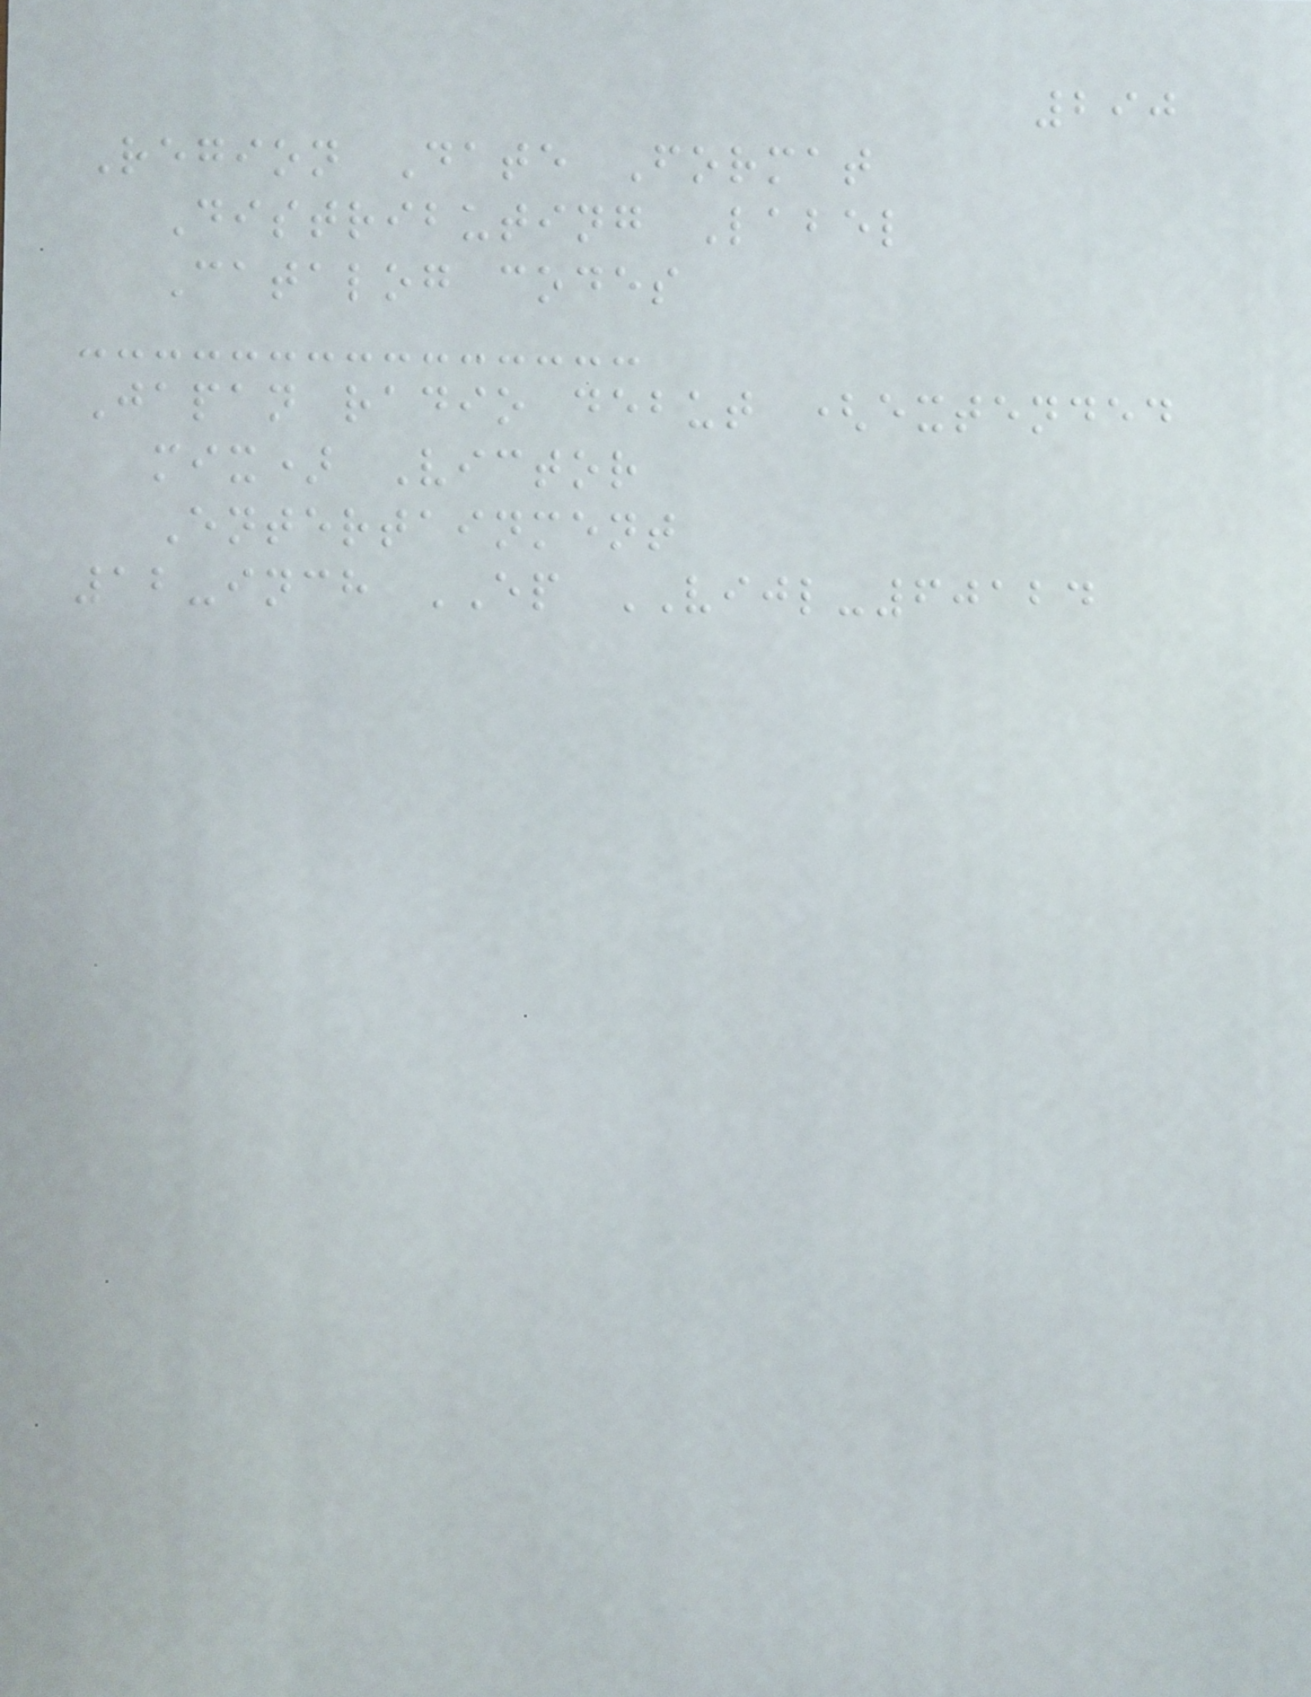290
Region Date Format
Distributing Label
Catalog codes
Japan radio debut (extended
mix) Victor
Entertainment
12-inch EP VIJL-60124
